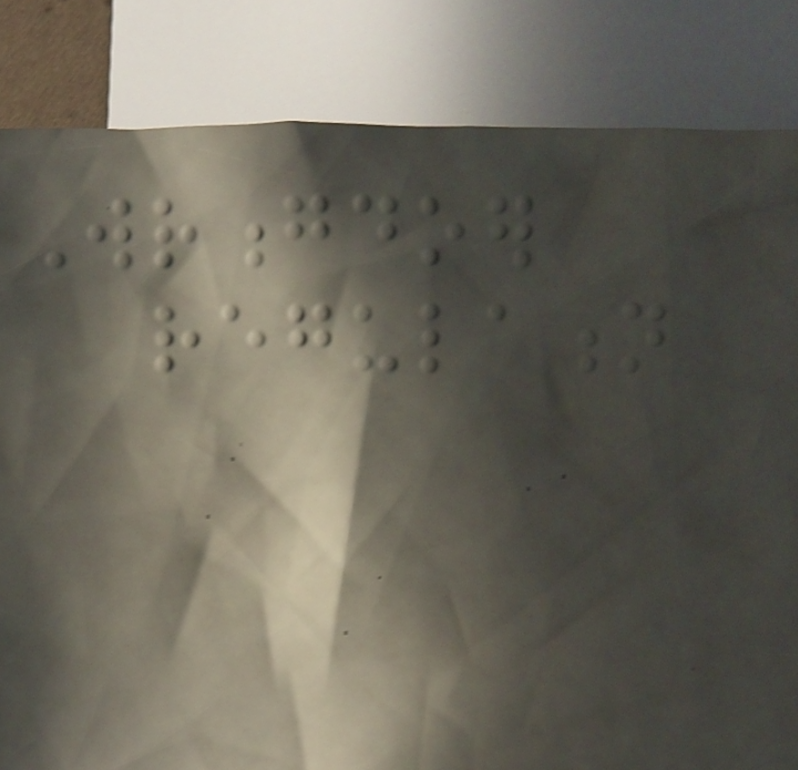Wrongdoer
regulation
